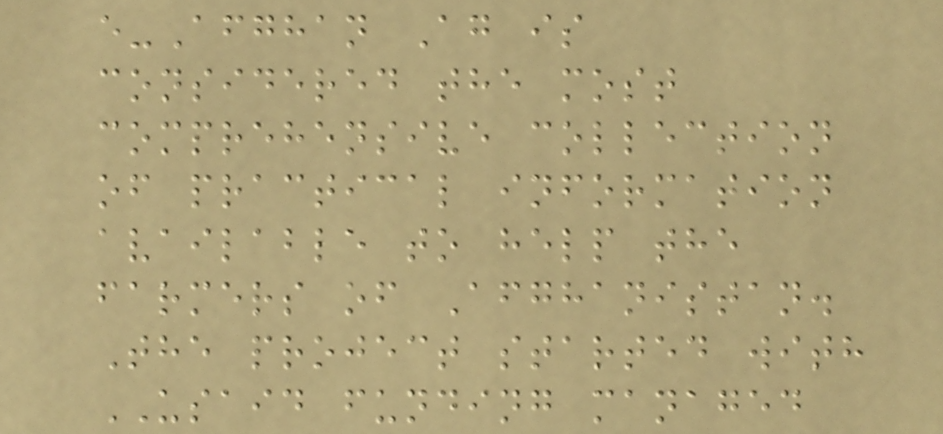e-Afghan Ag is
considered the most
comprehensive collection
of practical information
available to help the
farmers of Afghanistan.
The project started with
USAID funding managed
